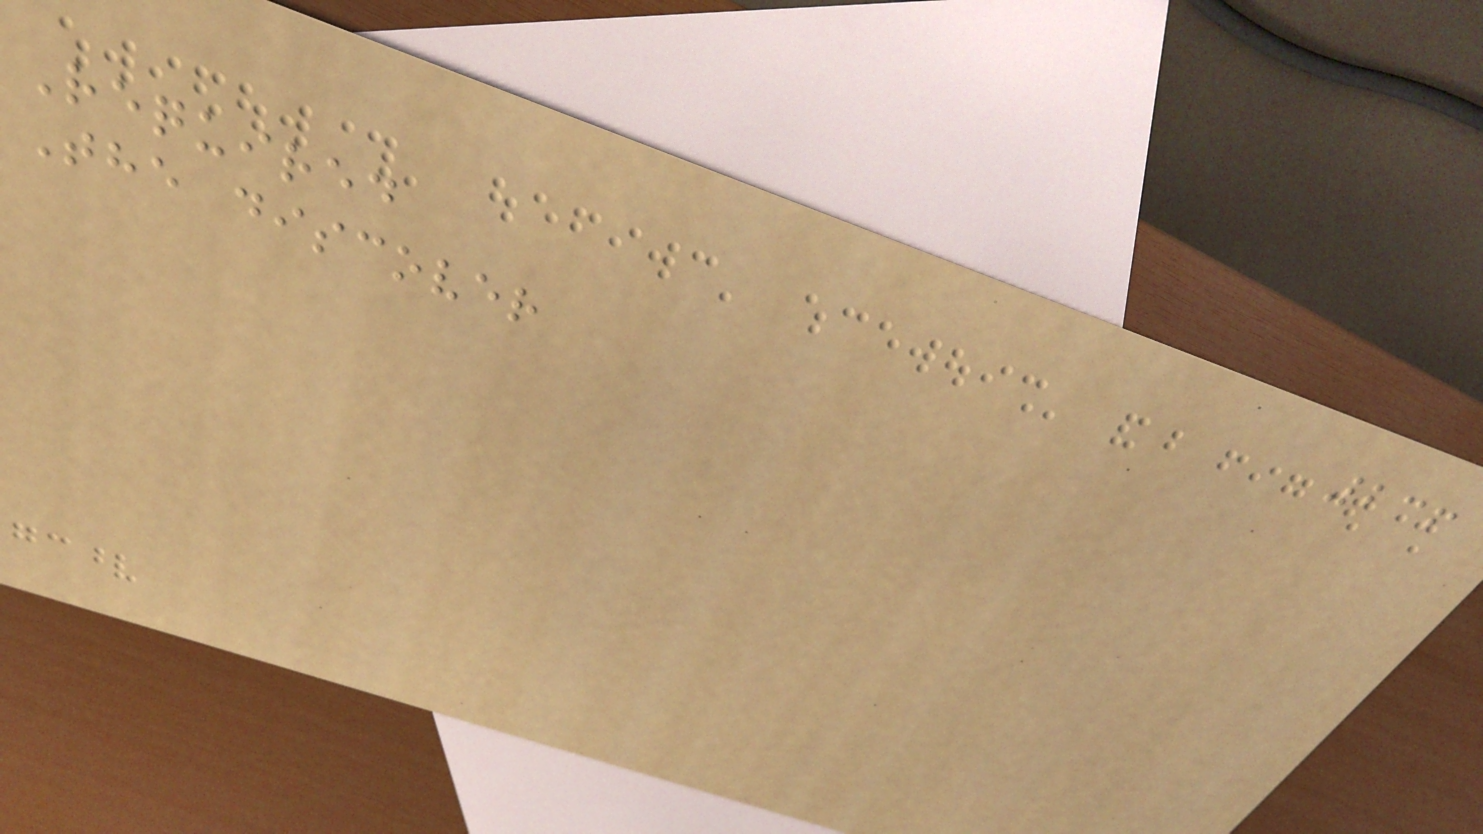236
Required
The discover
